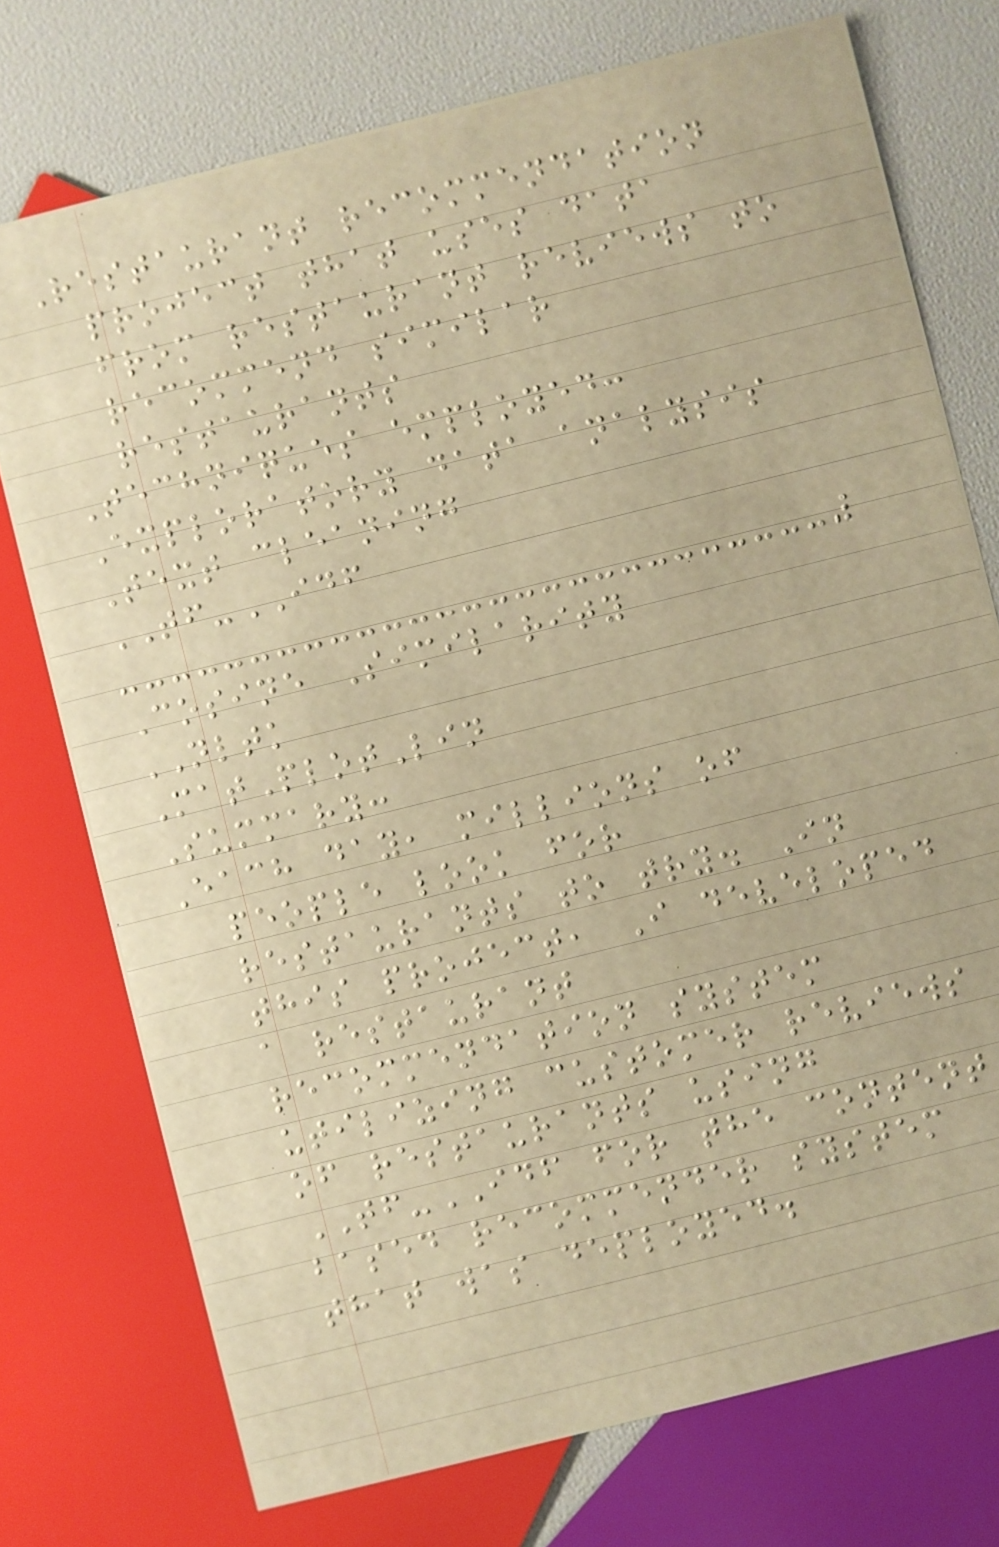Restaurant recommendation
project that uses data
from restaurant reviews to
recommend similar
restaurants
Techniques employed:
Exploratory data analysis
Text cleaning
TF-IDF
Cosine Similarity
NLTK
MatPlotLin
Summary:
Each day, millions of
people look for
restaurants to try. In
this project, I developed
a restaurant
recommendation system
utilizing customer reviews
of restaurants using
TF-IDF for the content
based recommender system
that was deployed.
